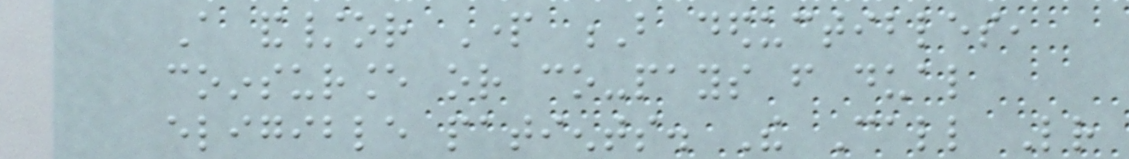A and/or Part B deductibles,
coinsurance or co-pays from dual
eligible patients. The Call Letter
